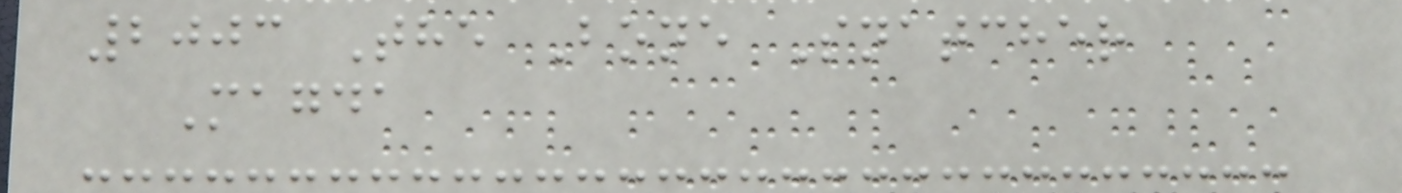2003 The Bone Snatcher
Magda
